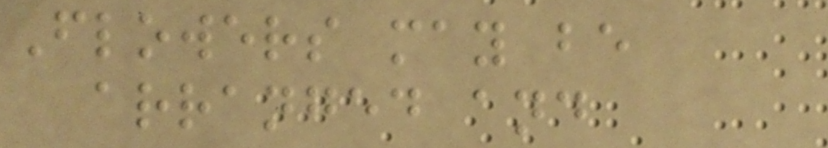Flowers may be
arranged and
